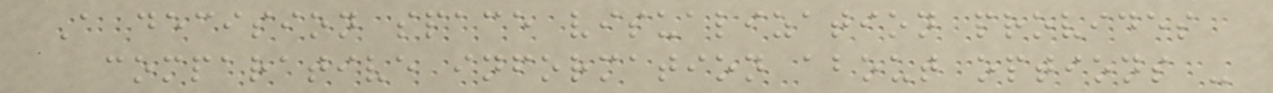A decision space visualization provides
comparative information about options -
